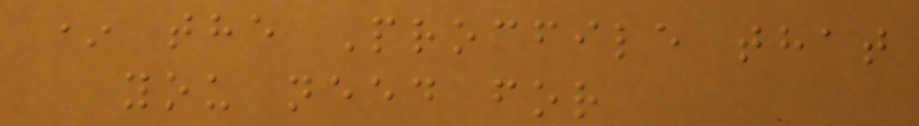* the Procfile that
you need for
